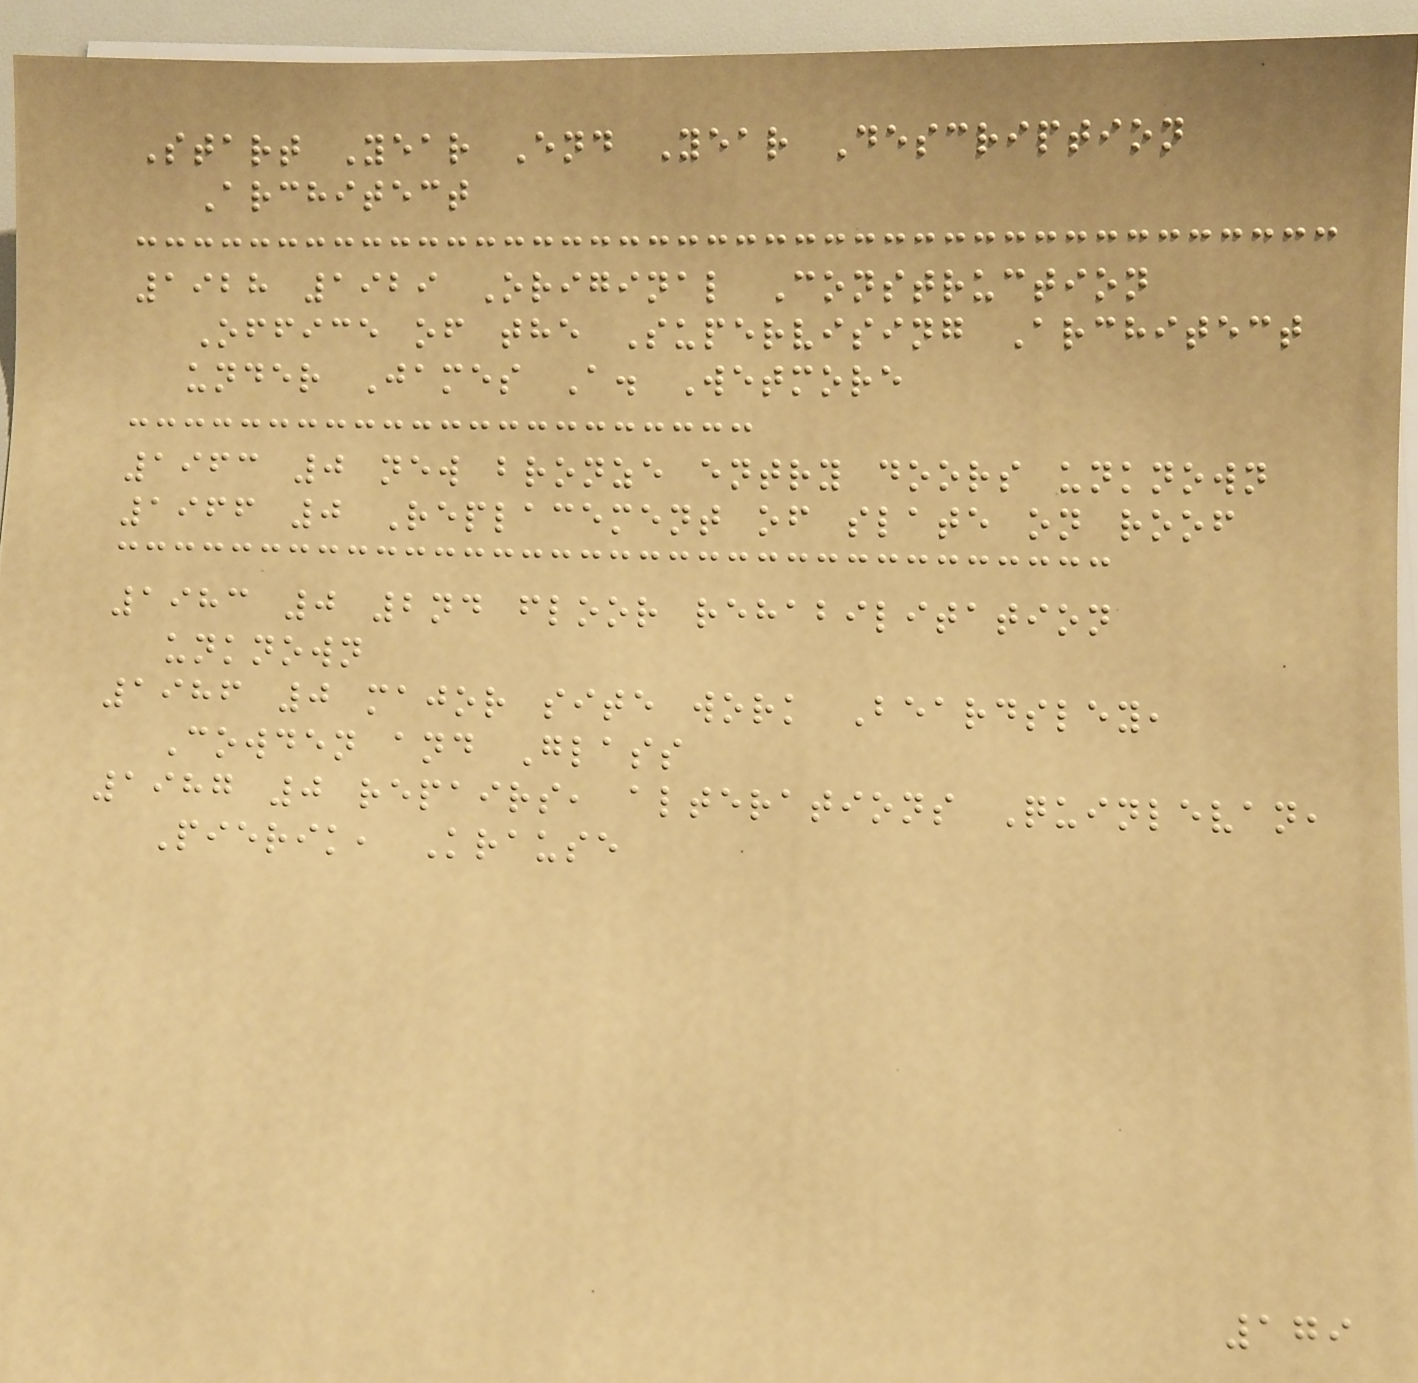Start Year End Year Description
Architect
1928 1929 Original Construction
Office of the Supervising Architect
under James A. Wetmore
1963 0 new bronze entry doors unknown
1966 0 Replacement of slate on roof
1983 0 2nd floor rehabilitation
unknown
1986 0 major site work Beardsley,
Cowden and Glass
1987 0 repairs, alterations Quinlevan,
Pierik, Krause
179
